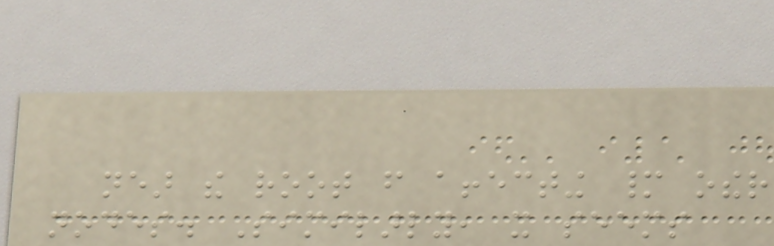near the root from affecting many other
nodes. Similarly, it seems
